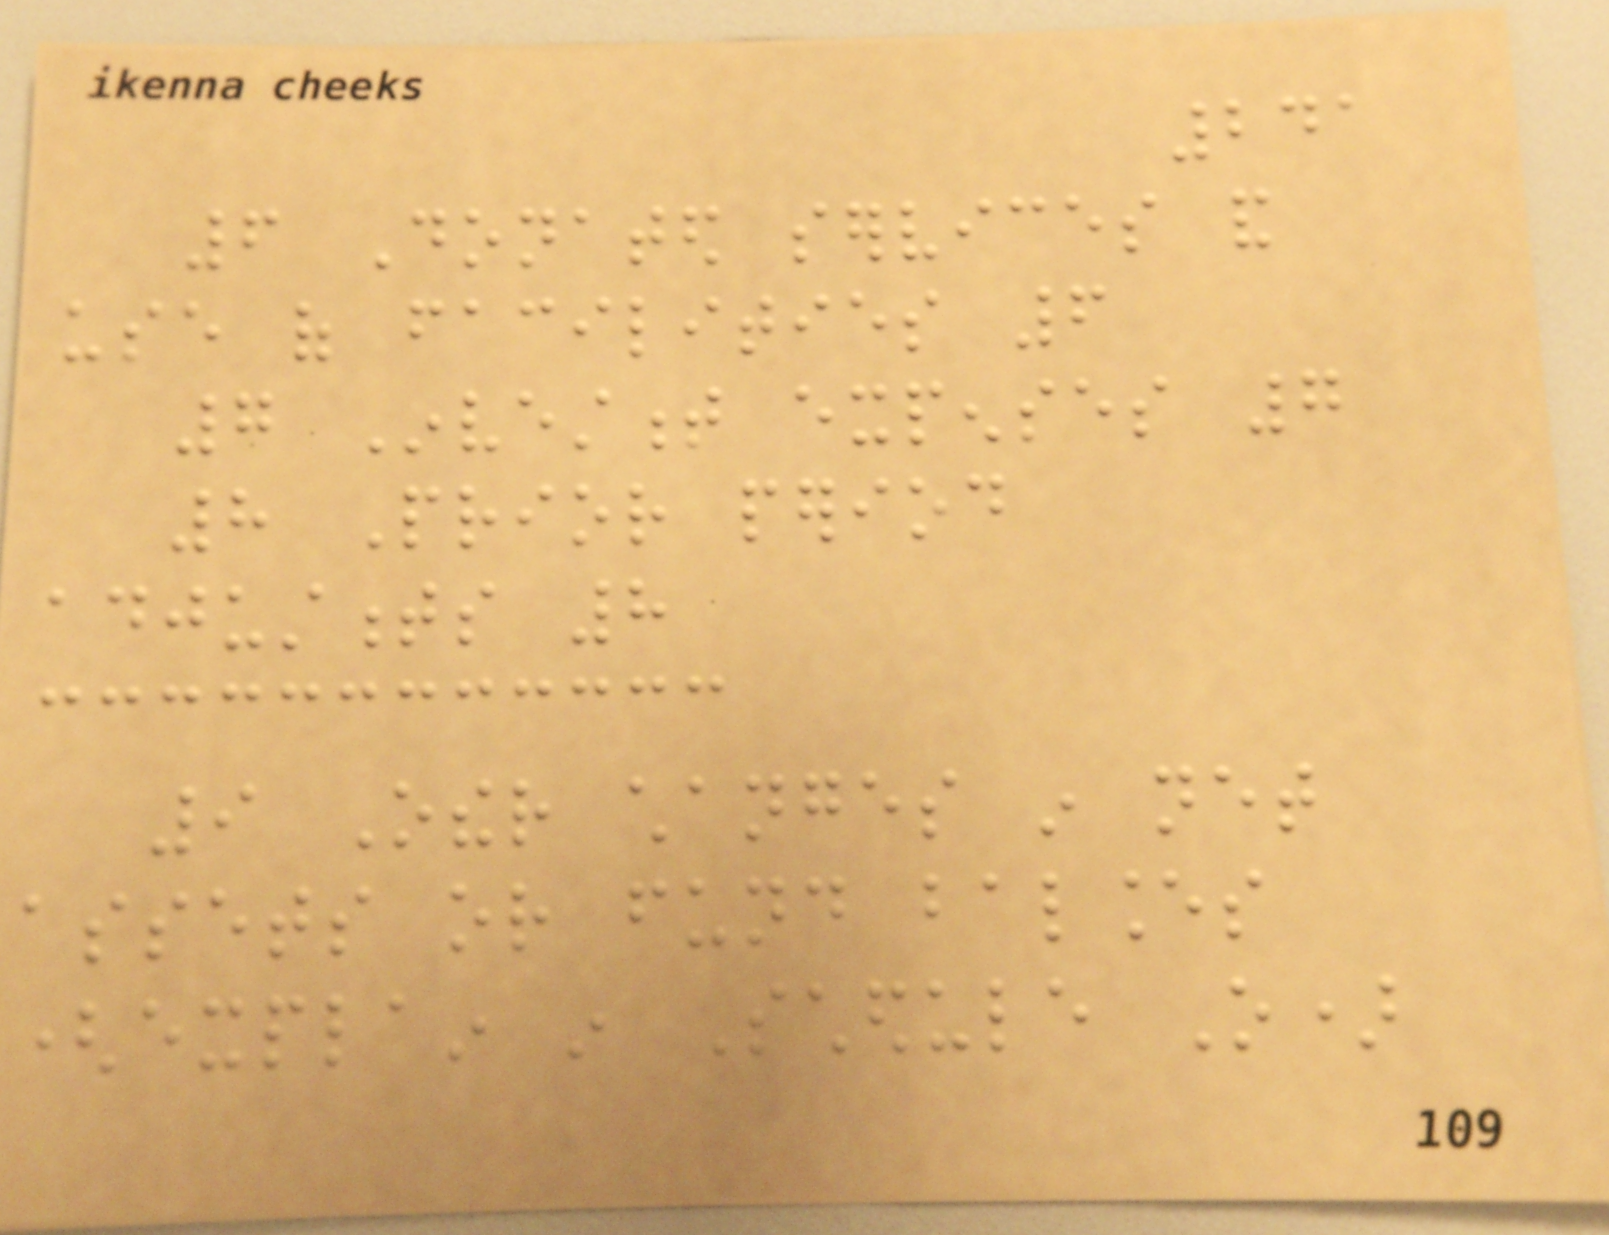241
6 Donated services and
use of facilities 6
7 Investment expenses 7
8 Prior period
adjustments 8
9 Other changes in net
assets or fund balances
(explain in Schedule O)
